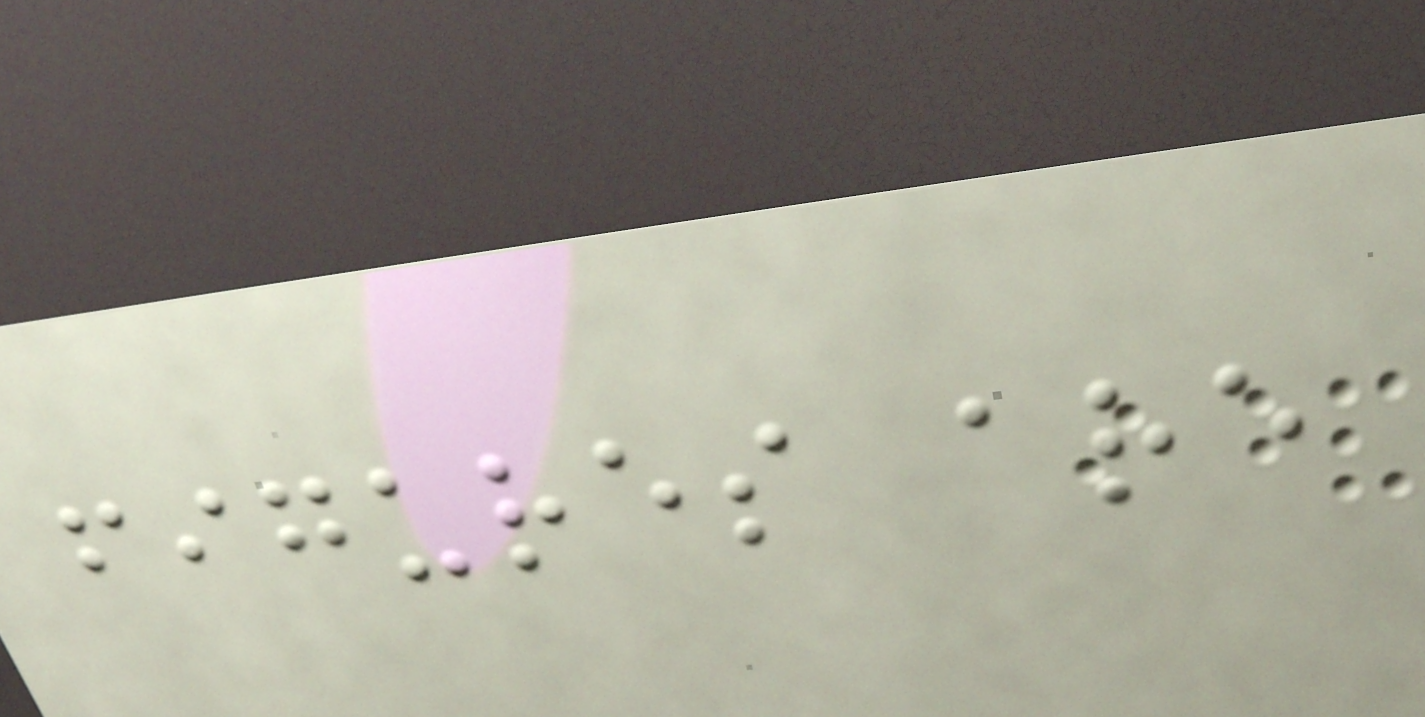figures are
